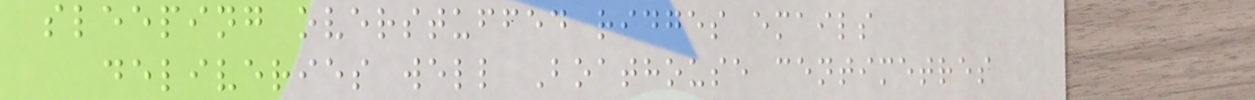sleeping overstuffed ridges emails
deliveries well Boathouse centimetres
